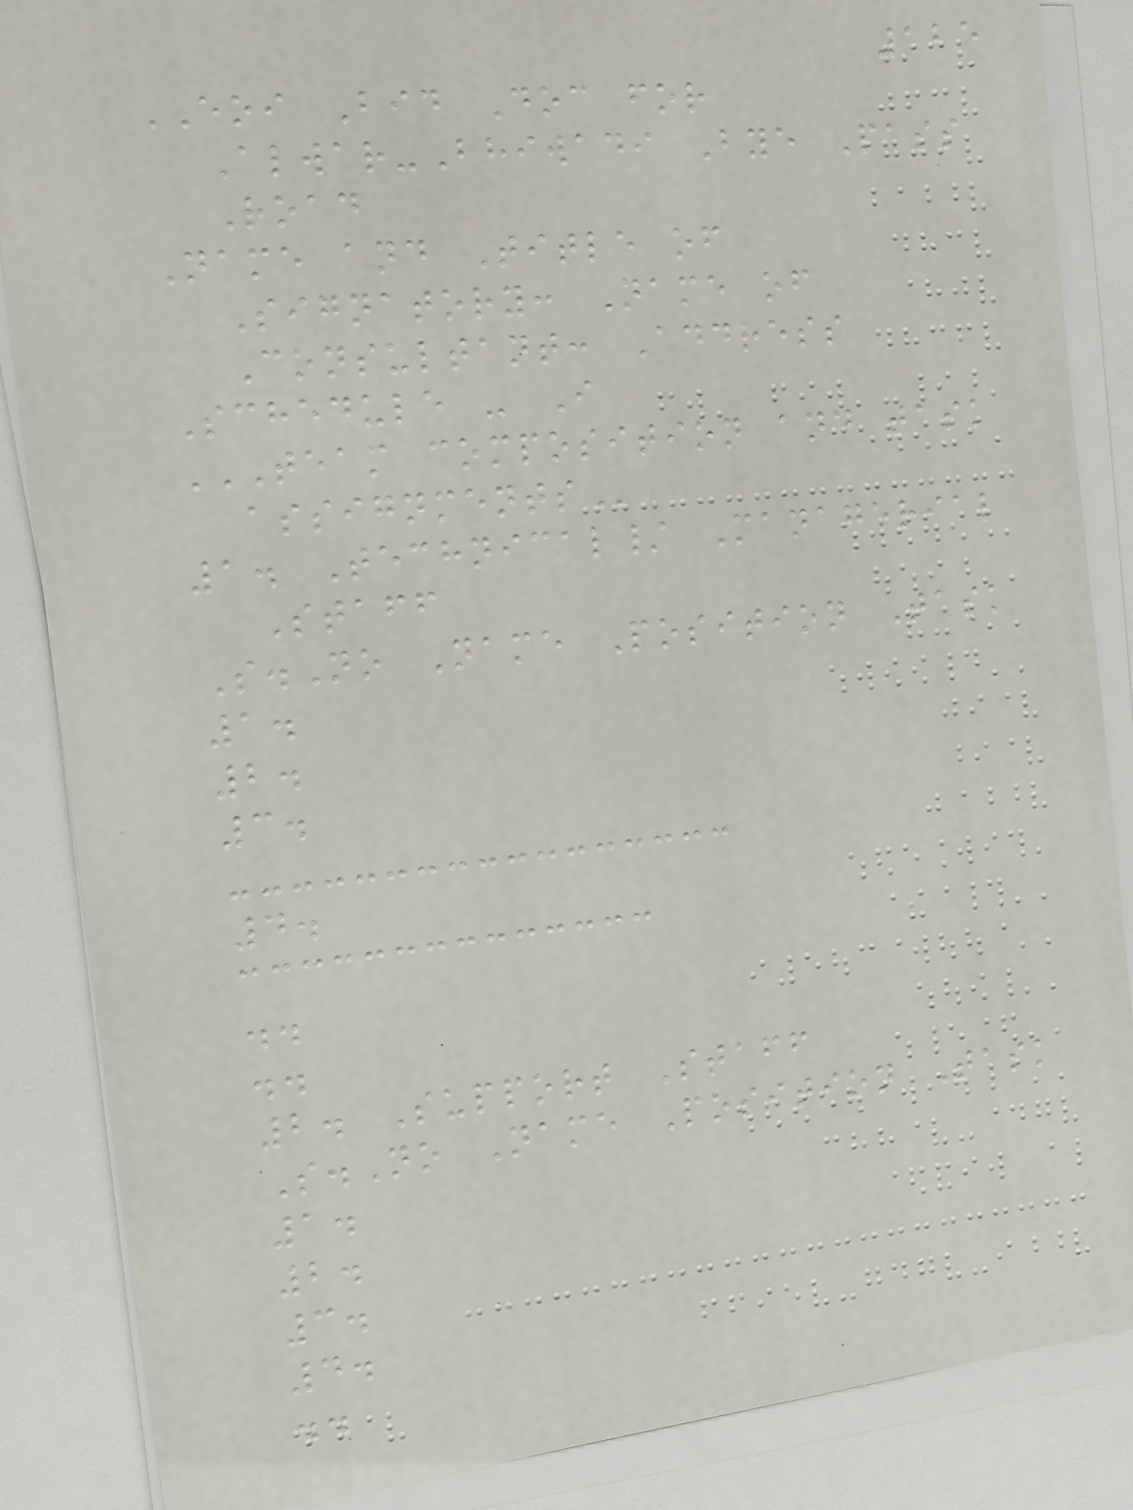125
EOI Bid Doc for
Alwar-Bhiwadi Bye Pass
Road
Name and Title of
Signatory: Name of
Consultant: Address
Schedule - I
TEAM COMPOSITION AND TASK
ASSIGNMENTS
1. Technical/ Managerial
Staff
S.No Name Position Task
1.
2.
3.
4.
..
..
2. Support Staff
S.No Name Position Task
1.
2.
3.
4.
..
